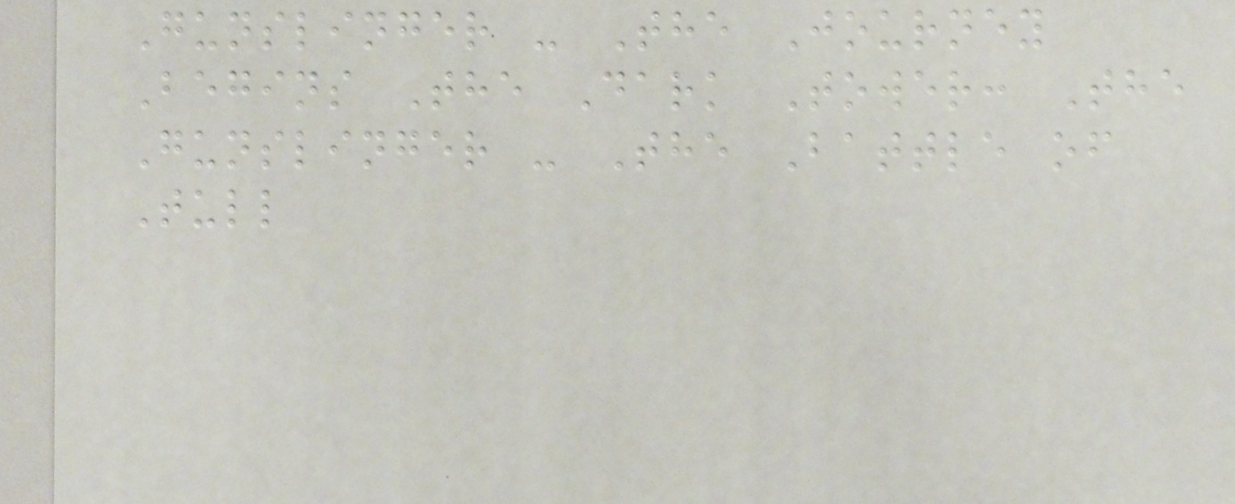Gunslinger - The Journey
Begins The Dark Tower: The
Gunslinger - The Battle of
Tull
